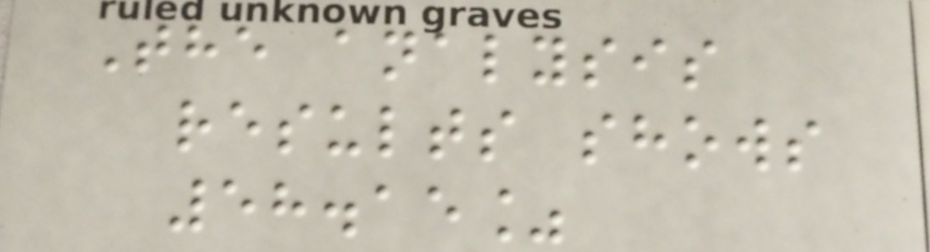The analysis
results shows
58.15%
